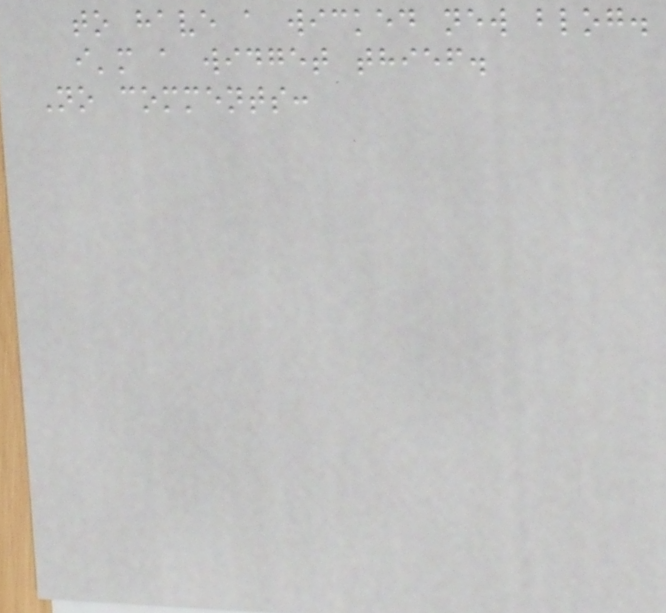to have a wicked new blog.
i'm a widget thief.
No comments:
